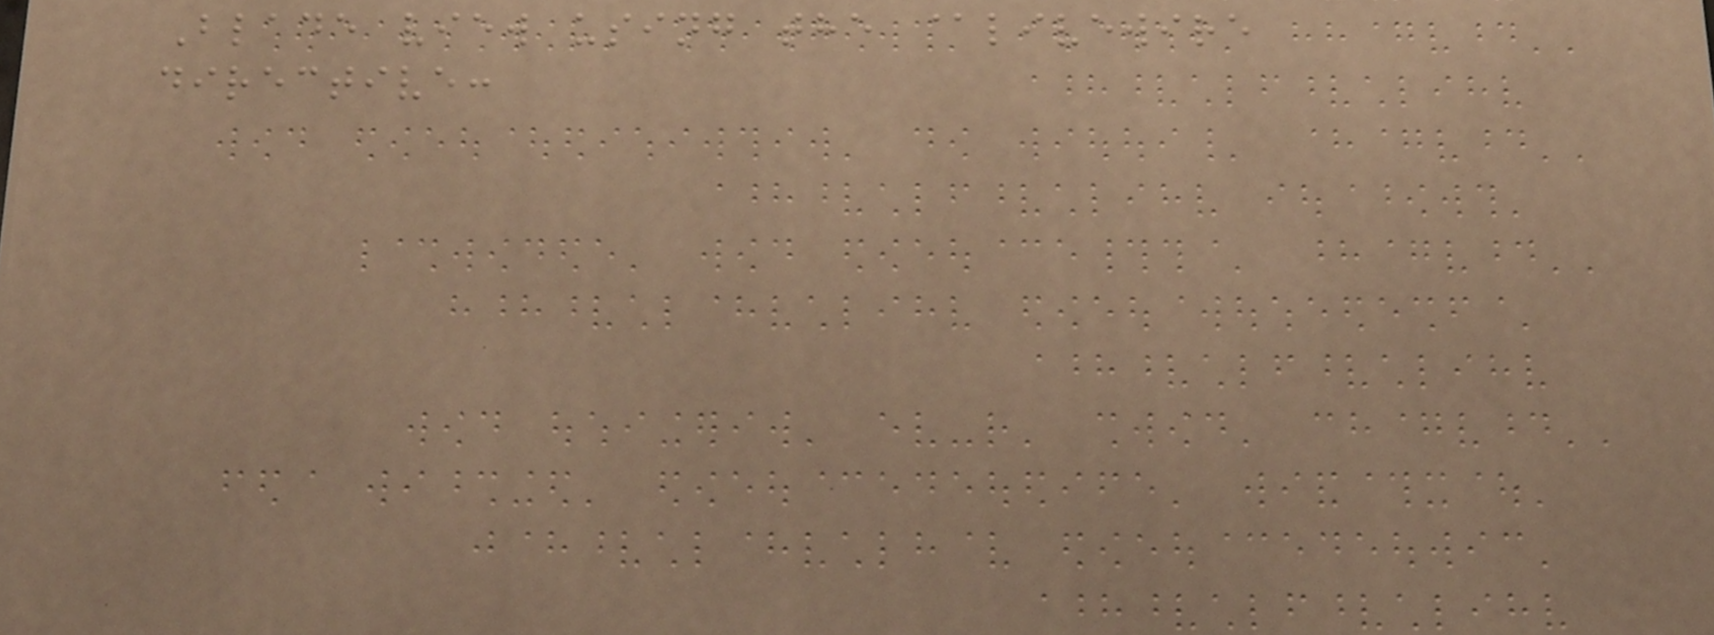Blade view using the @livewire
directive:
